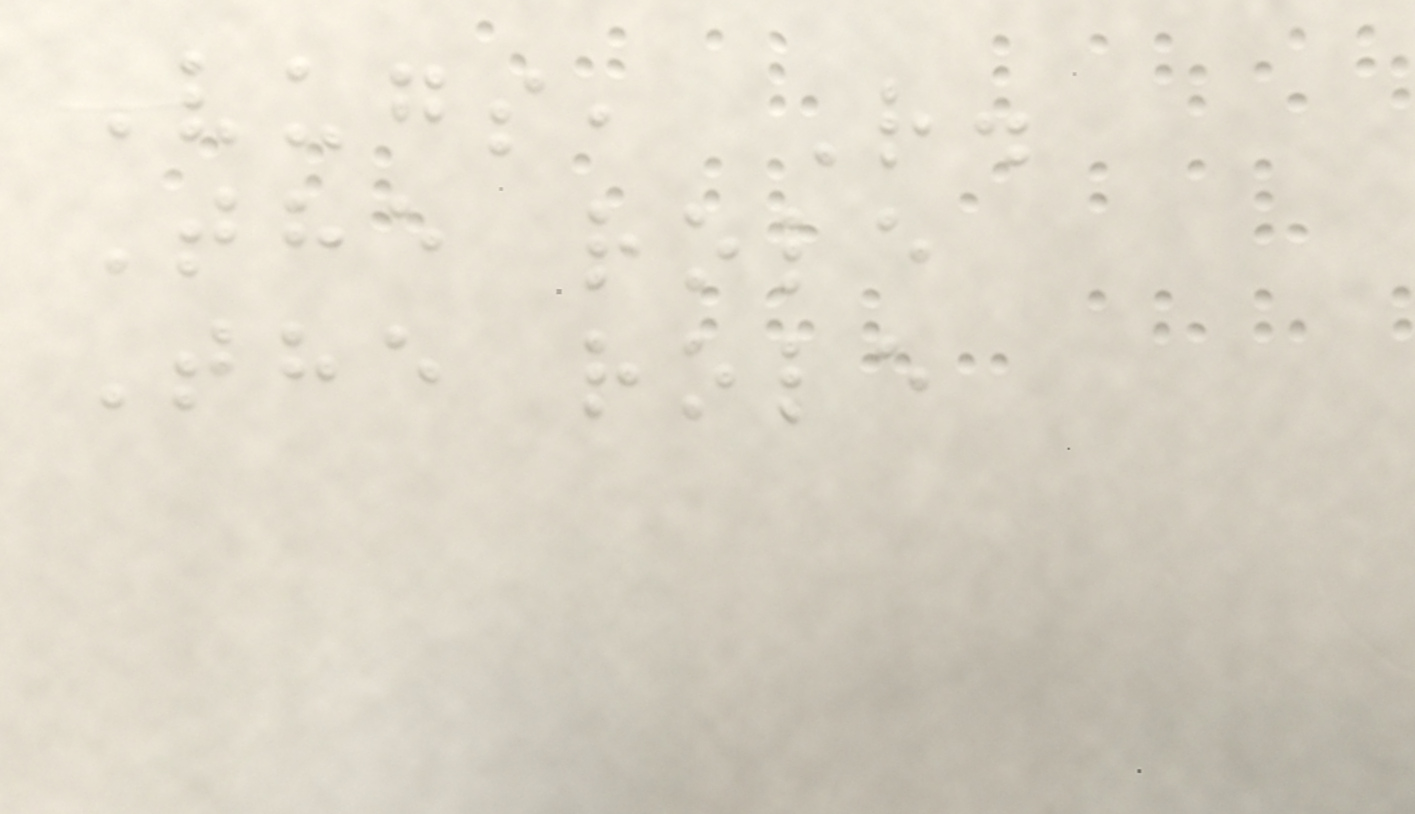Vugs, R.
The role
The role
